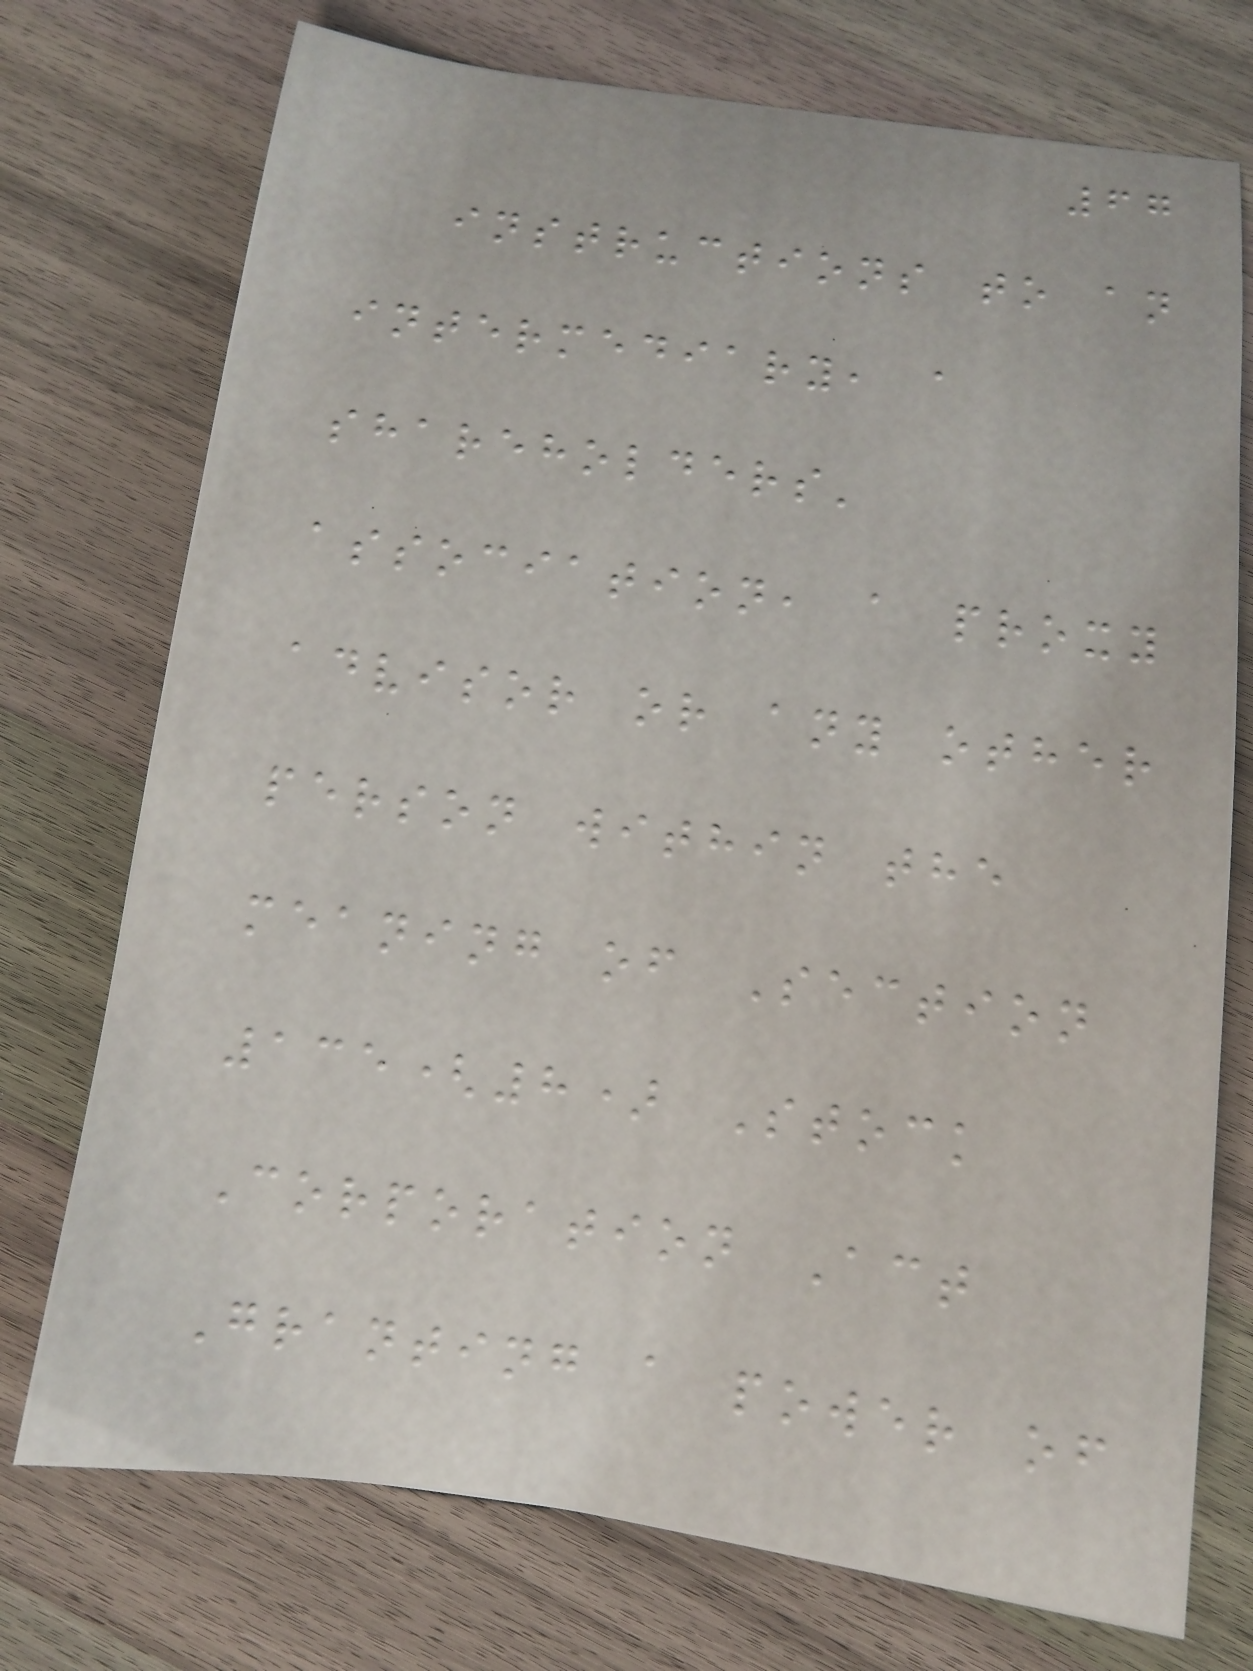67
instructions to an
intermediary, a
shareholders'
association, a proxy
advisor or any other
person within the
meaning of Section
135(8) Stock
Corporation Act
Granting a power of
